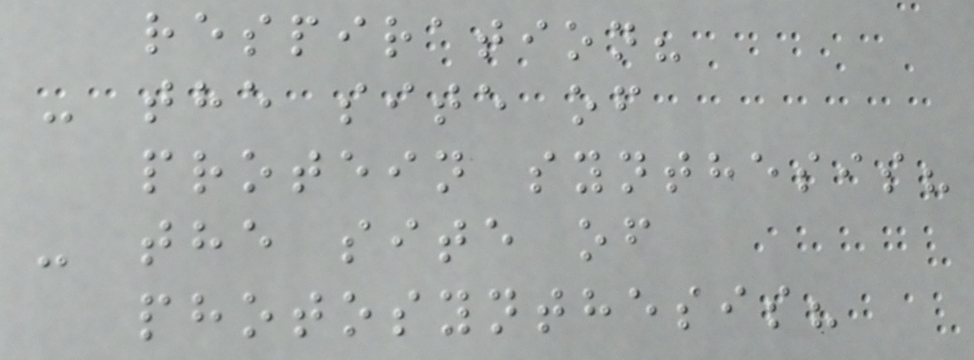respiration?
- the site of
protein synthesis?
- the site of
photosynthesis?
